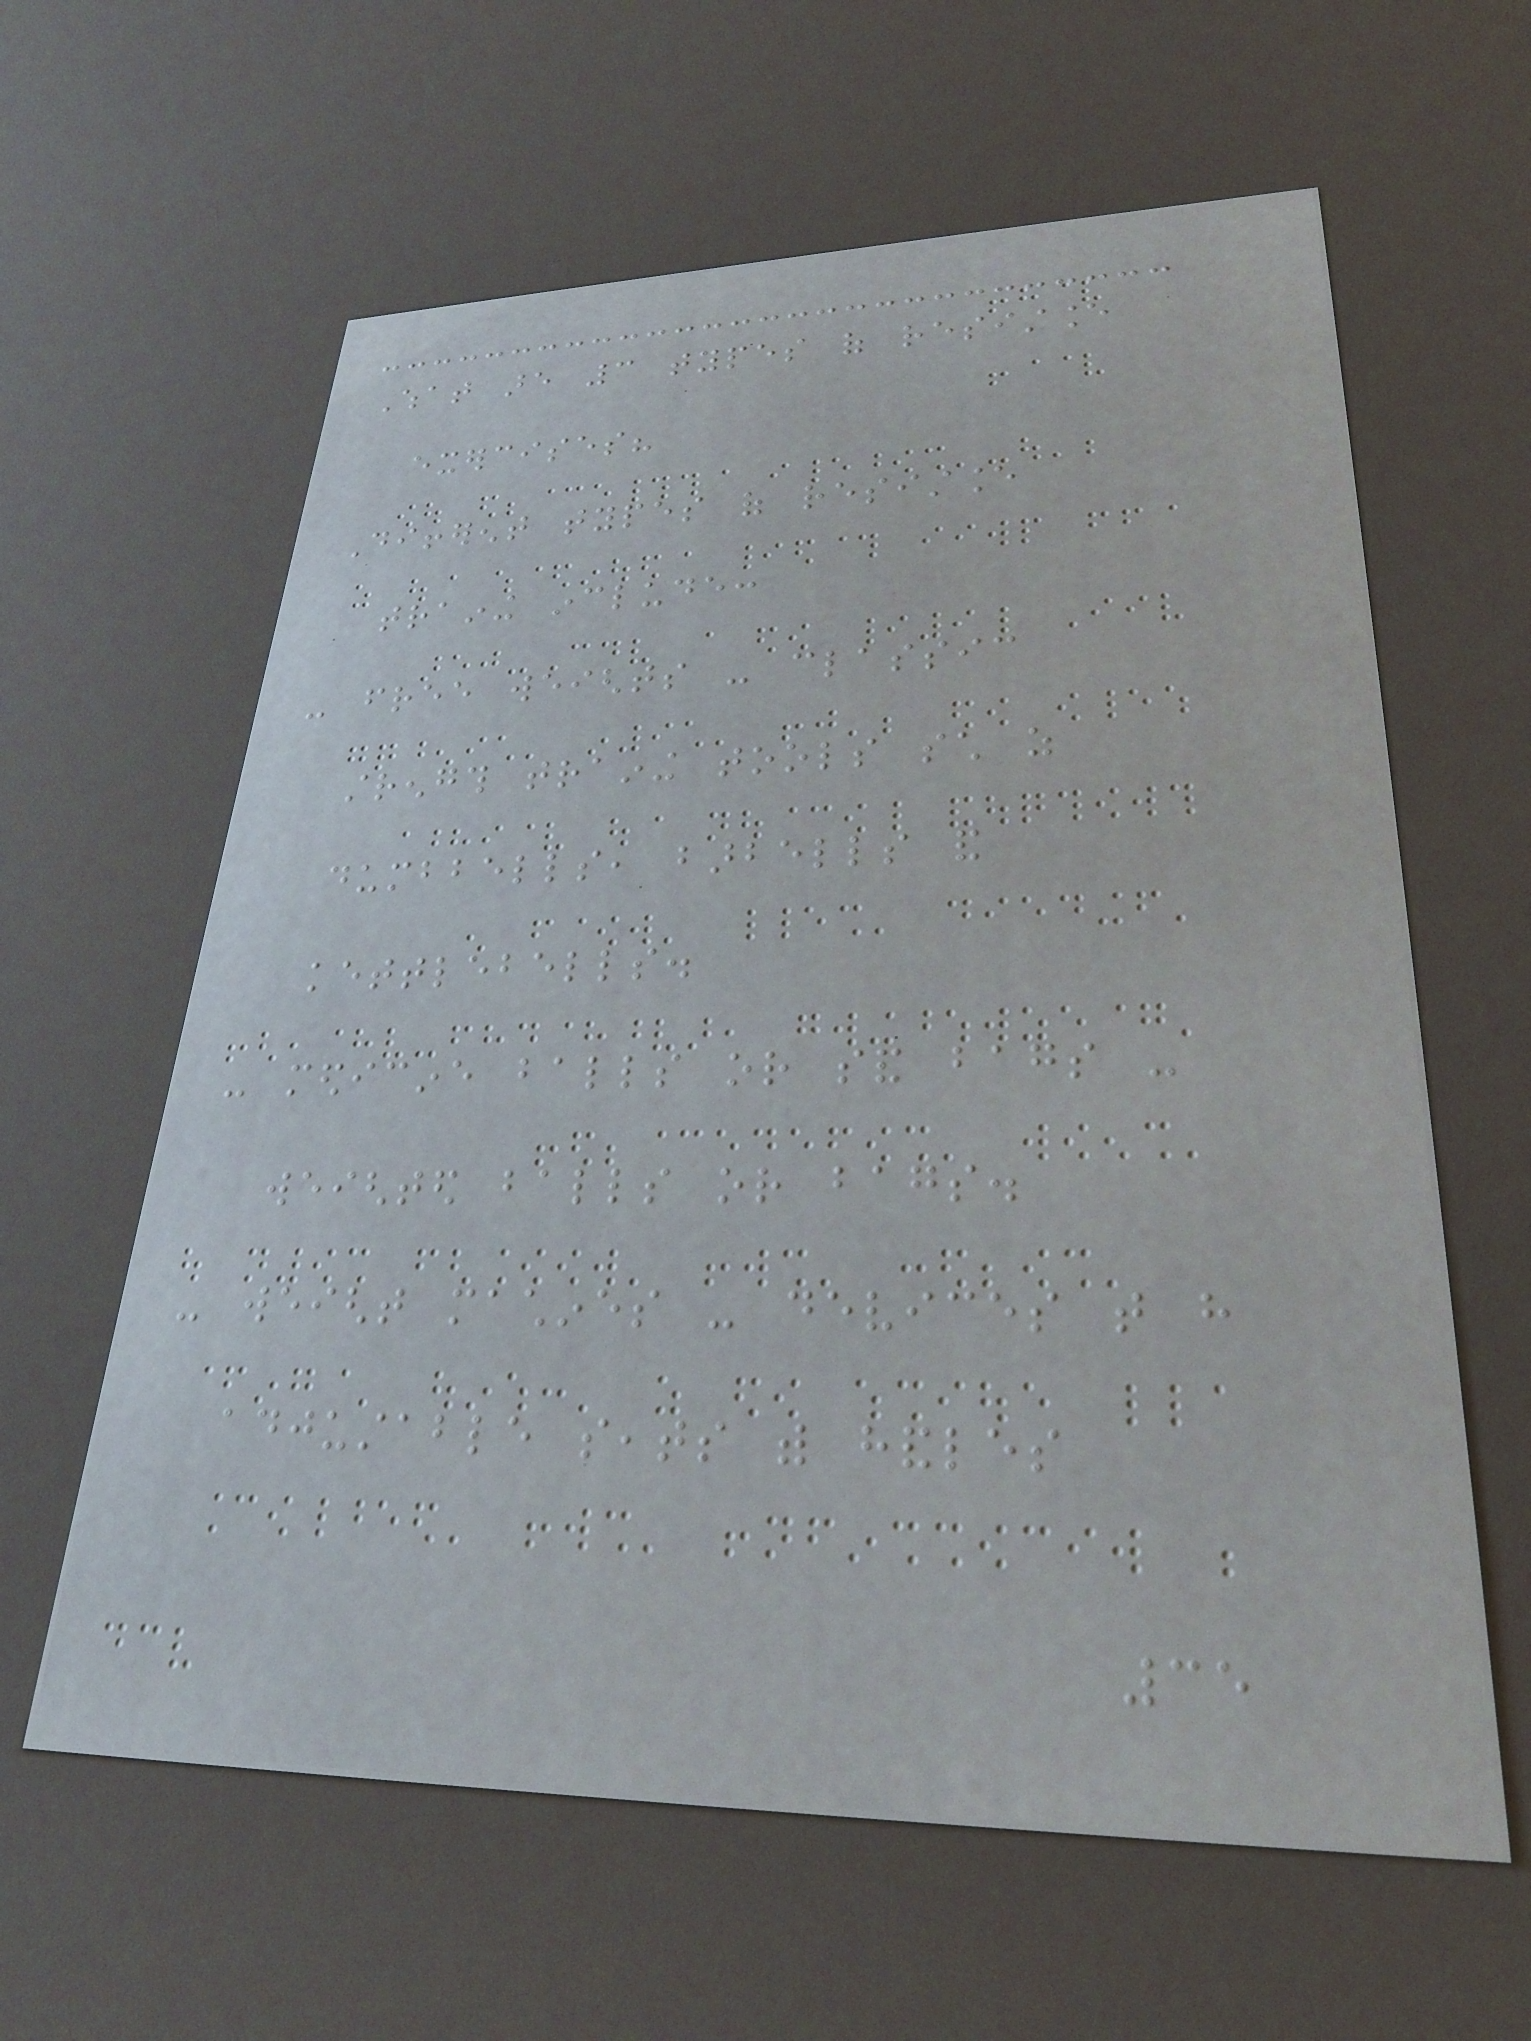What are 3 types of resistance
exercises?
Different types of resistance
training include:
- free weights - classic
strength training tools such as
dumbbells, barbells and
kettlebells.
- medicine balls or sand bags -
weighted balls or bags.
- weight machines - devices that have
adjustable seats with handles
35
